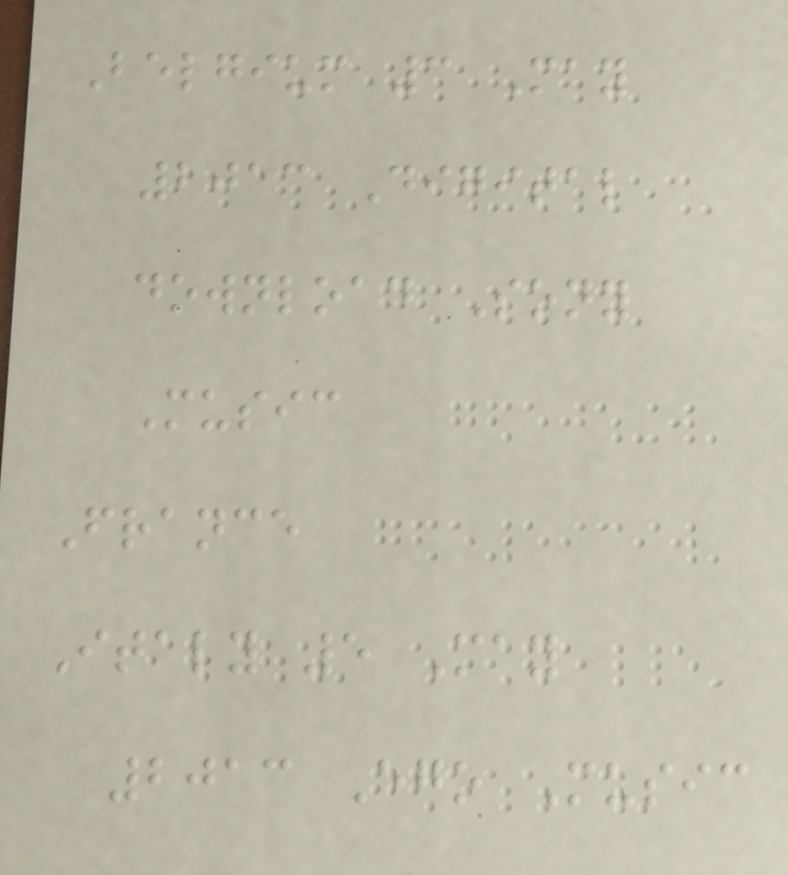Belgium 3 May
2013 Digital
download Sony
Music
France
Italy 5 May
2013 Ego Music
